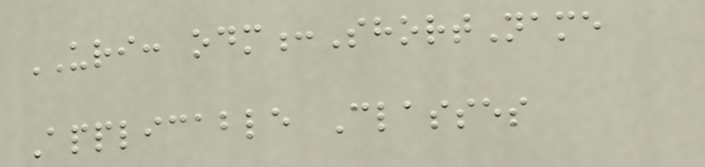URI: odm:ShortName
Applicable Classes
